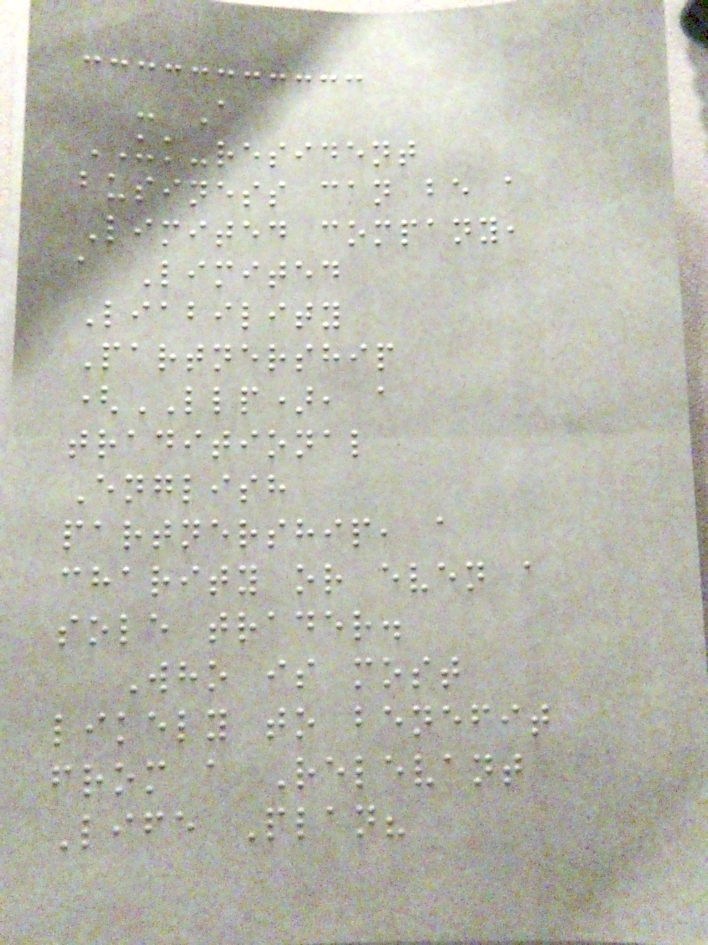- A
UK-resident
business can be a
Limited company,
a Limited
Liability
Partnership
(LLP), a
traditional
English
partnership, a
charity or even a
sole trader.
Who is most
likely to benefit
from a Relevant
Life Plan?
